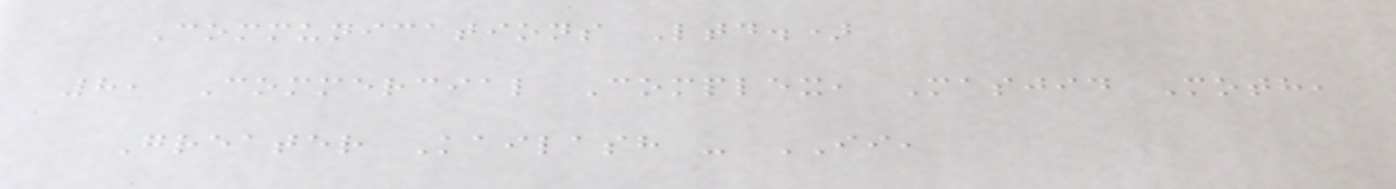Communications Ltd.)
8, Commercial Complex, Masjid Moth,
Greater Kailash - II,
